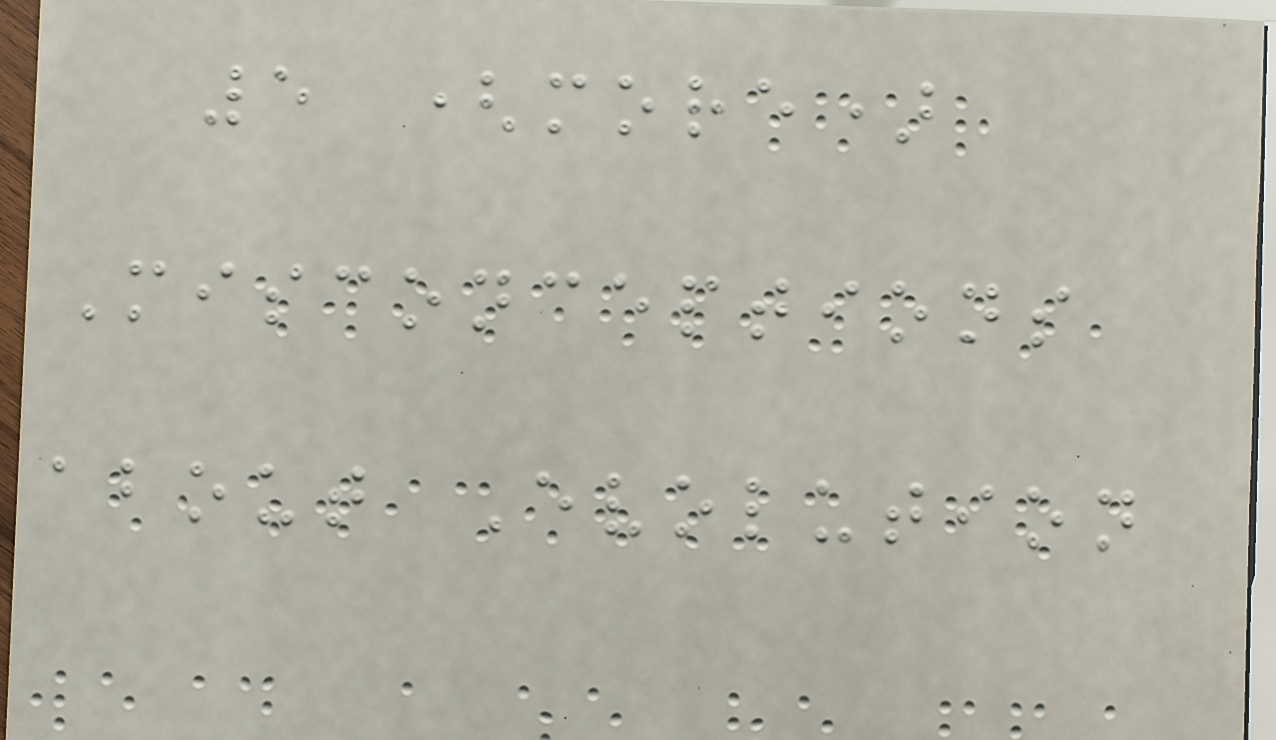5 (more)
Misconceptions
about Evolution
